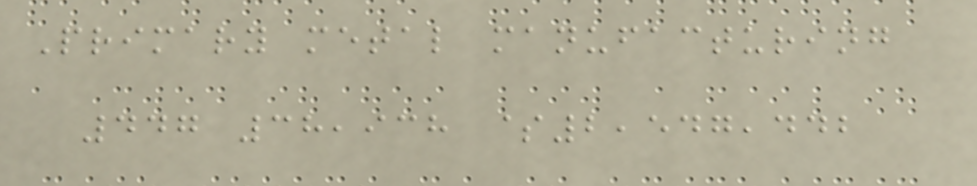Primary metal manufacturing
447 38,938 $2,547,442
